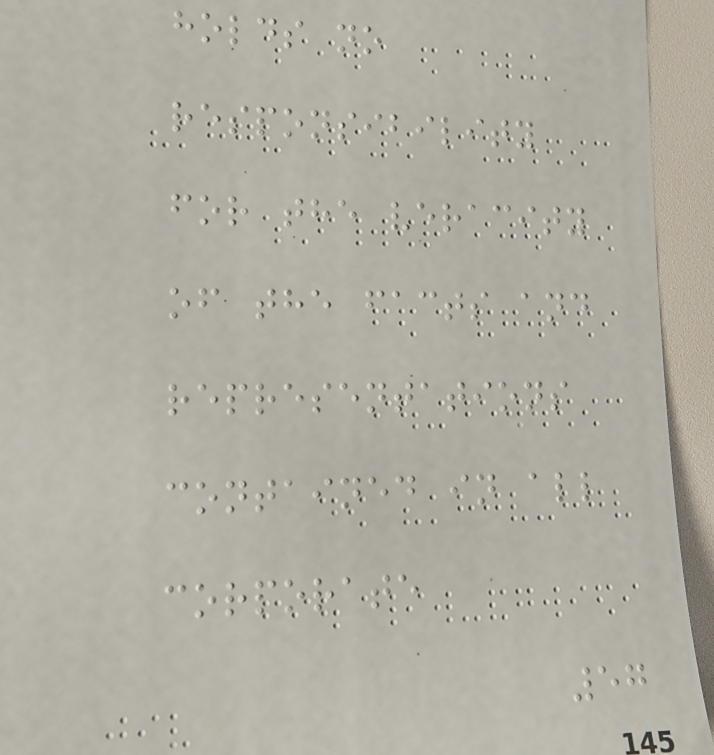holds no
responsibility
for the veracity
of the facts and
representations
contained in all
corporate
57
